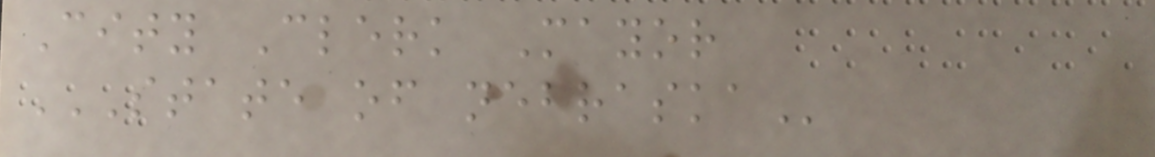City Clerk Mayor
STATE OF NEBRASKA
